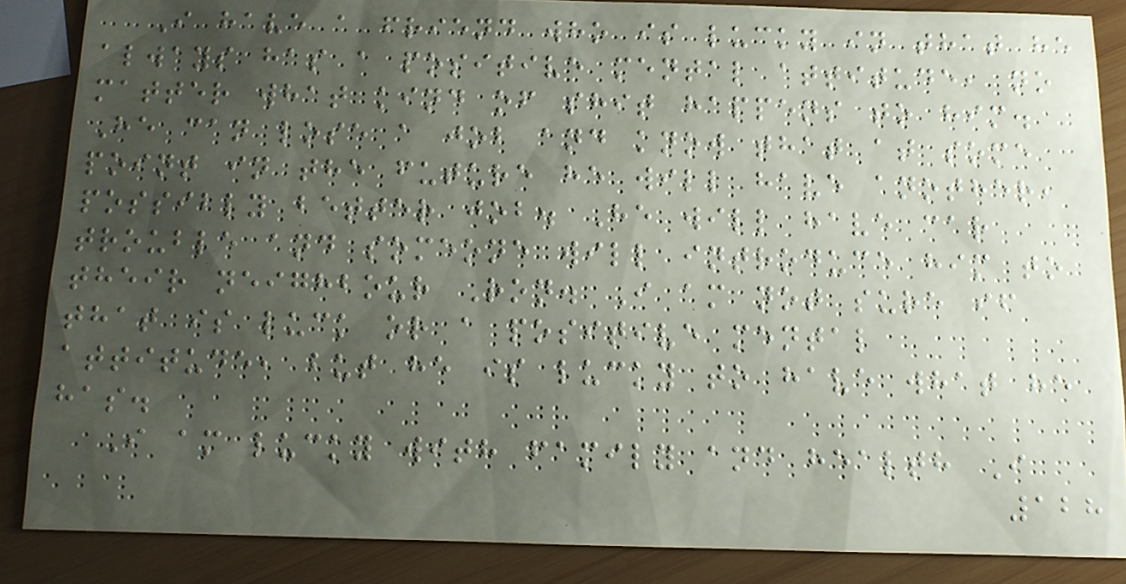I have a friend who is lucky in that he
always has a positive mental attitude, no
matter what kind of shit happens to him.
He can lose a job and know that at some
point in the future he will have another,
possibly better job. He will have car
trouble and someone will introduce him to
their neighbour Ron. I am not sure if
that is luck or a positive mental
attitude, but he is lucky to have what he
has.
I am lucky with family and health I
128
